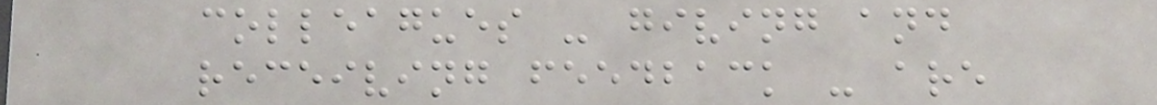colleagues - giving and
receiving feedback - are
